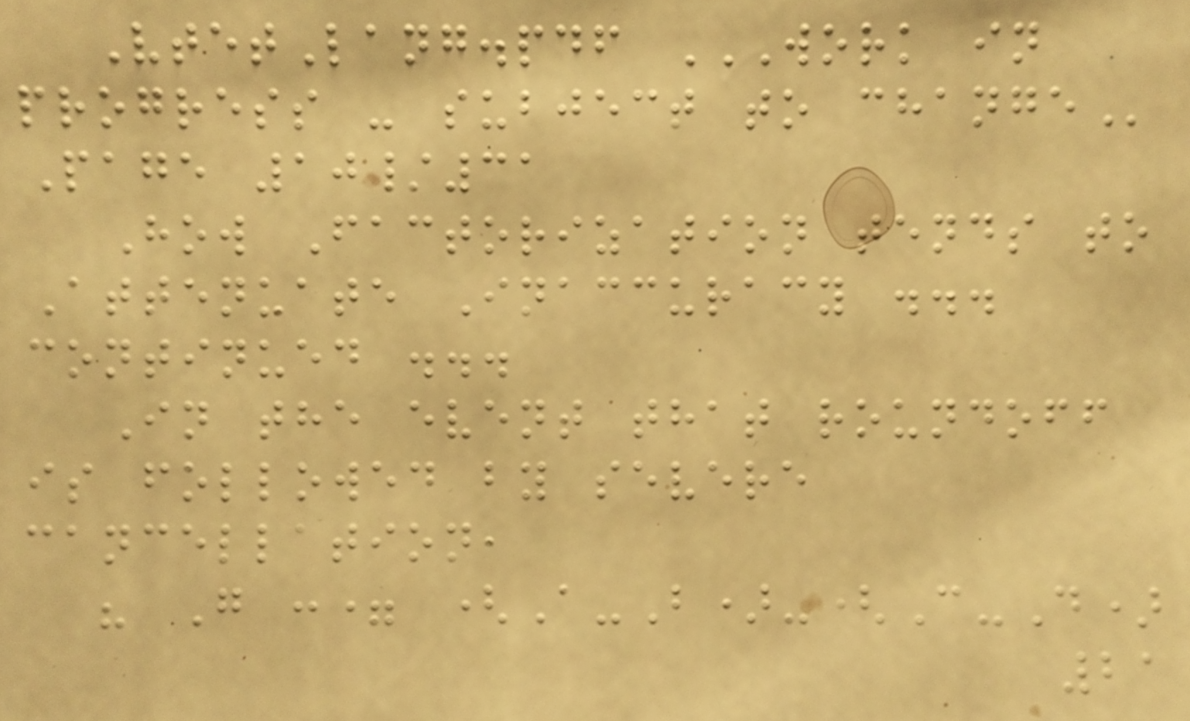VtetLang.pdf WORK IN
PROGRESS - SUBJECT TO CHANGE
Page 10/31
How Factorization tends to
Attenuate Inaccuracy ...
continued ...
In the event that roundoff
is followed by severe
cancellation,
" G := (A-B)-(C-D)
21
